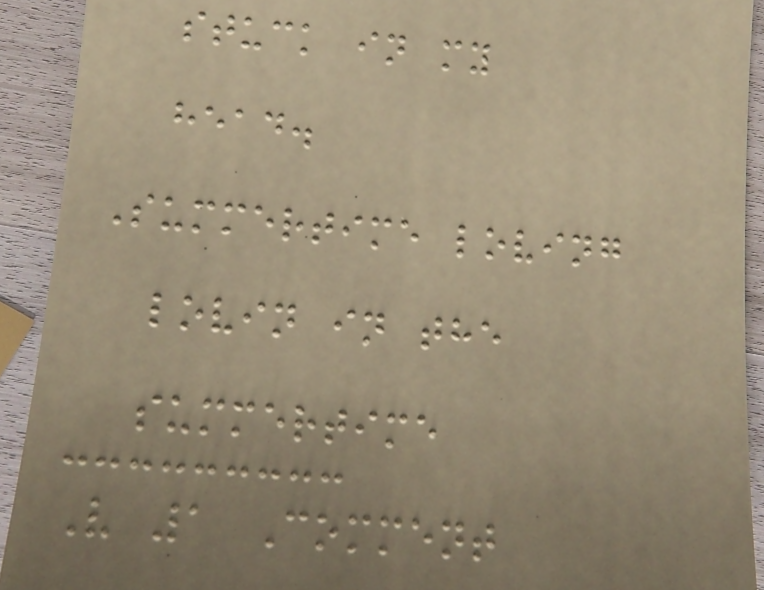stuck in my
head.
Summertime loving
lovin in the
summertime
V 1 Comment
